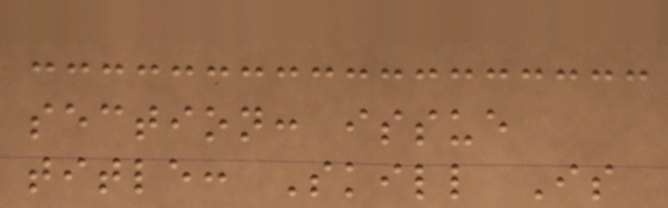section: issue
title: Skill Is
